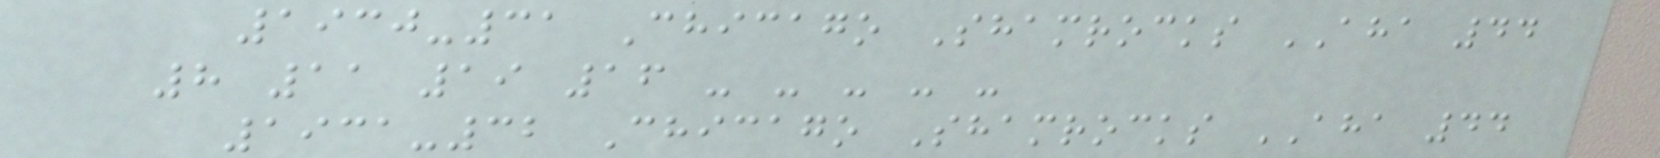1930-31 Chicago Shamrocks AHA 44
8 11 19 16 - - - - -
1931-32 Chicago Shamrocks AHA 44
